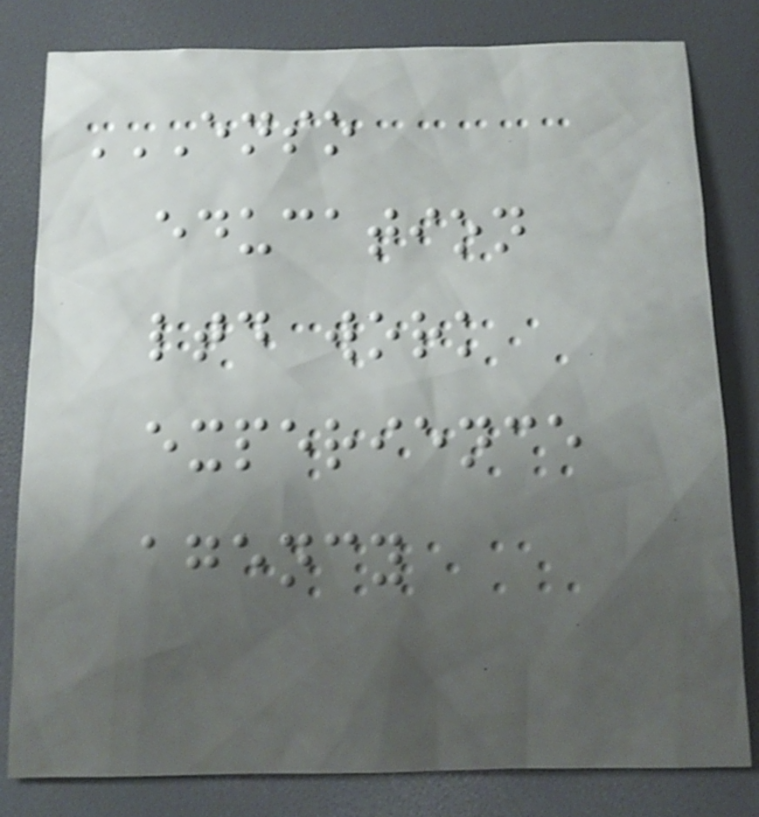ENSO
EDUCATION
LTD WORK
EXPERIENCE
AGENCY
